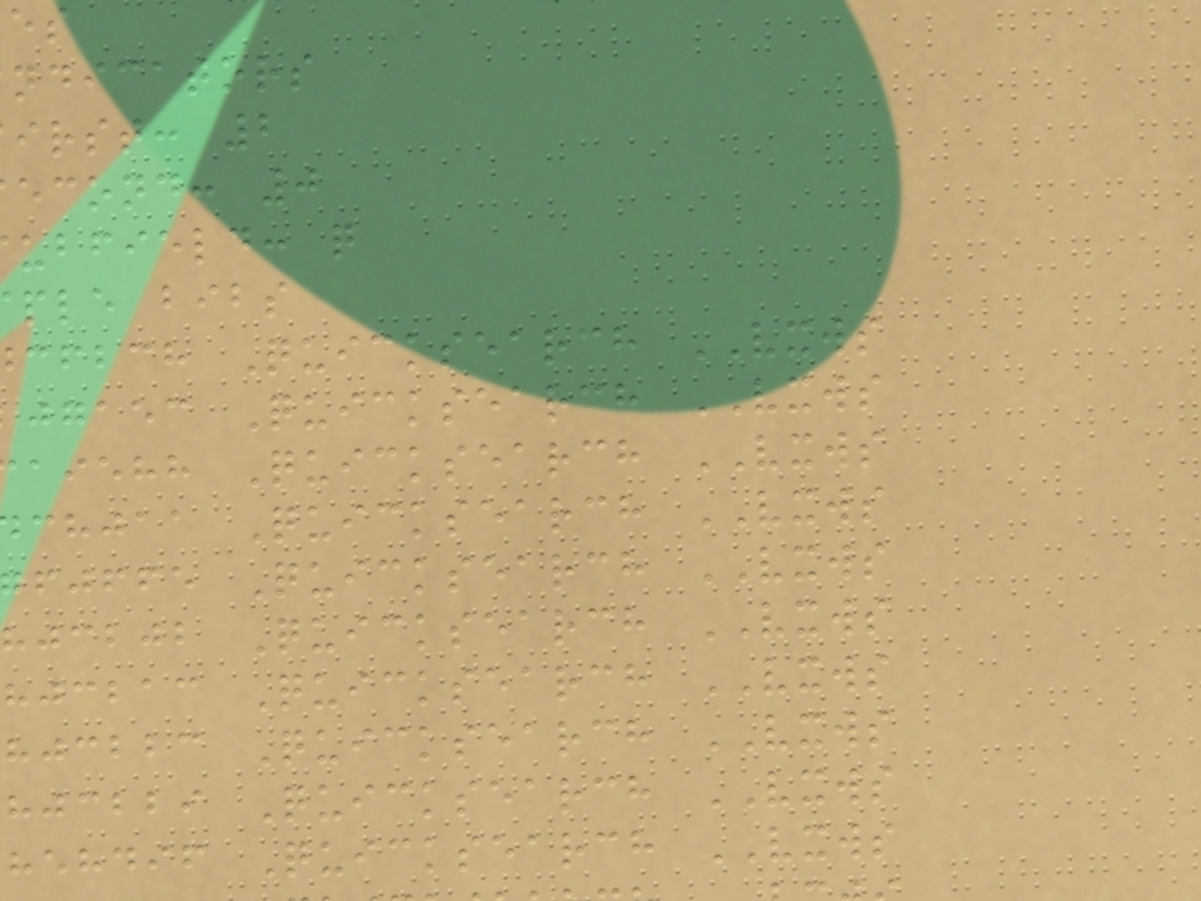ndicators
irst: 2
econd: 0
ubfield: q
ple bibs
cfbch Quicksearch VXWS
jgaec Quicksearch VXWS
aiehh Quicksearch VXWS
chjaa Quicksearch VXWS
fjffe Quicksearch VXWS
hjcbjb Quicksearch VXWS
hjcbac Quicksearch VXWS
hjcbbc Quicksearch VXWS
hjcbbi Quicksearch VXWS
hehdif Quicksearch VXWS
